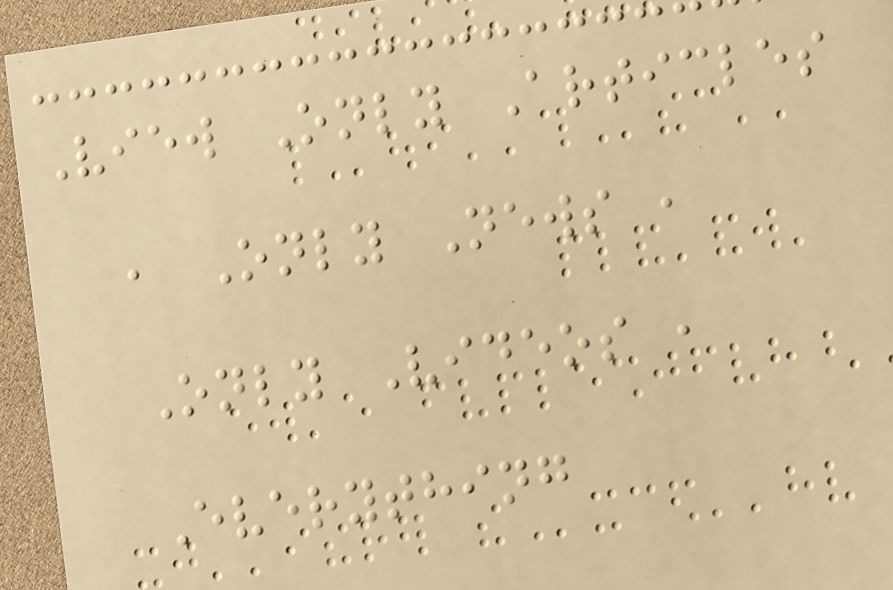View Only Articles
, Only News ,
Only Videos ,
Everything
